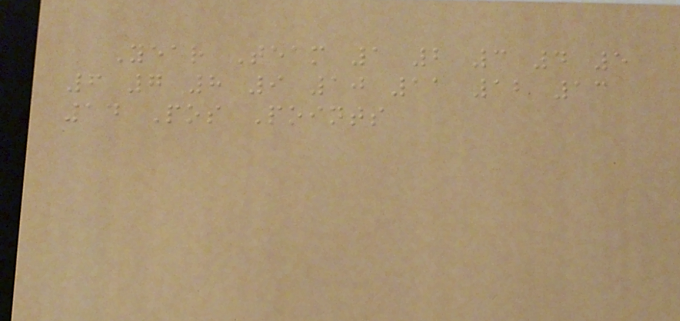Year Team 1 2 3 4 5
6 7 8 9 10 11 12 13
14 Pos Points
